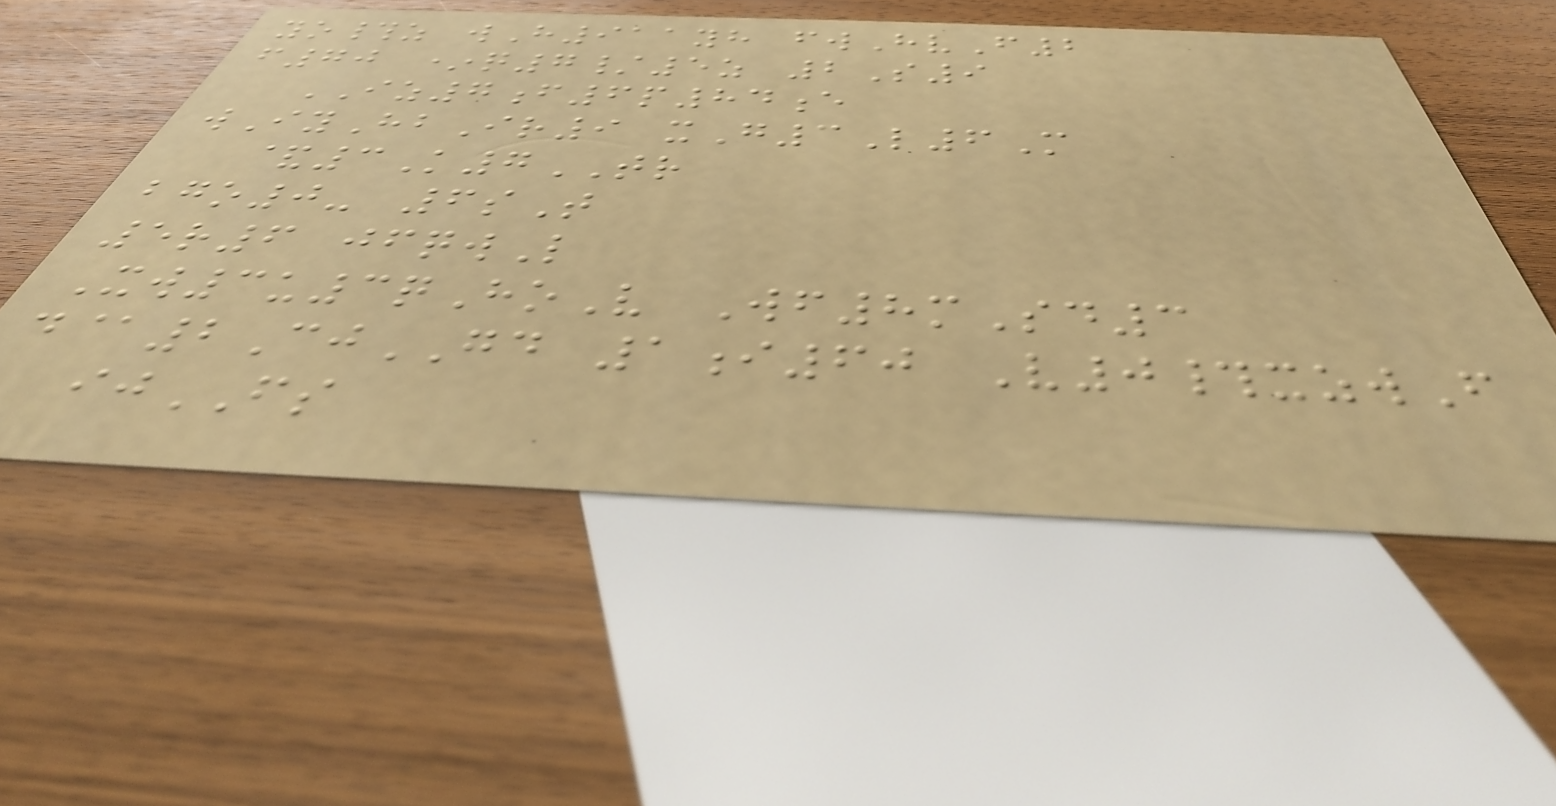yo#z wH911yh fwHvF2
f70 *q7/5z 2S9
IZ7f6p84e
wIyHbIr9 xG3L6M
&3K7TR
bgo0- 6sT
5r6 jfqwL
Xw3u3qHoV Wf8mSd3
d@2CjGD 1i60 V0#xzwF
ijFS
